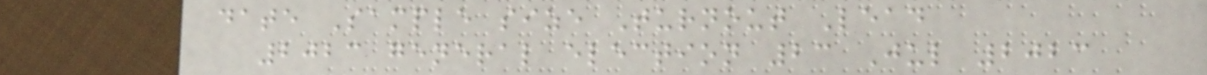date Sample size Turnout Lead
2023 general election 23 Jul 2023
